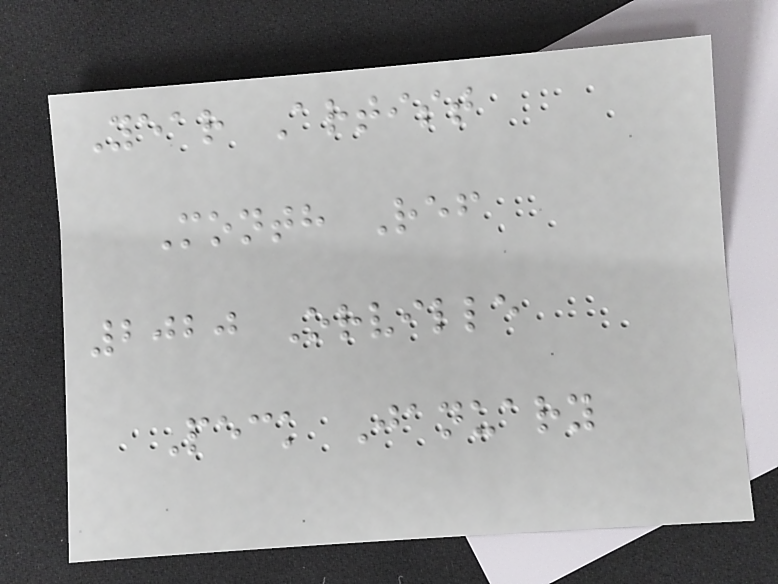Year Artist
Month Ref
2020 Orville
Peck January
